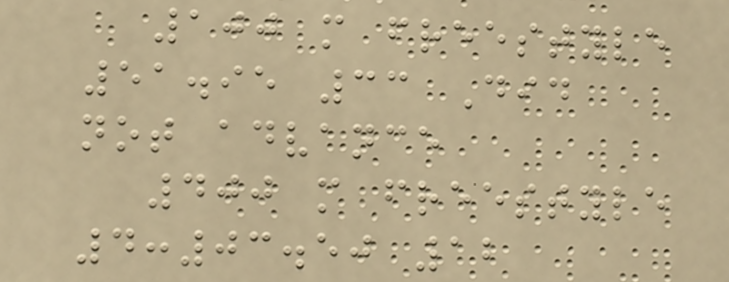100 m freestyle
51.95 33 Did
not advance
400 m freestyle
4:03.50 12
